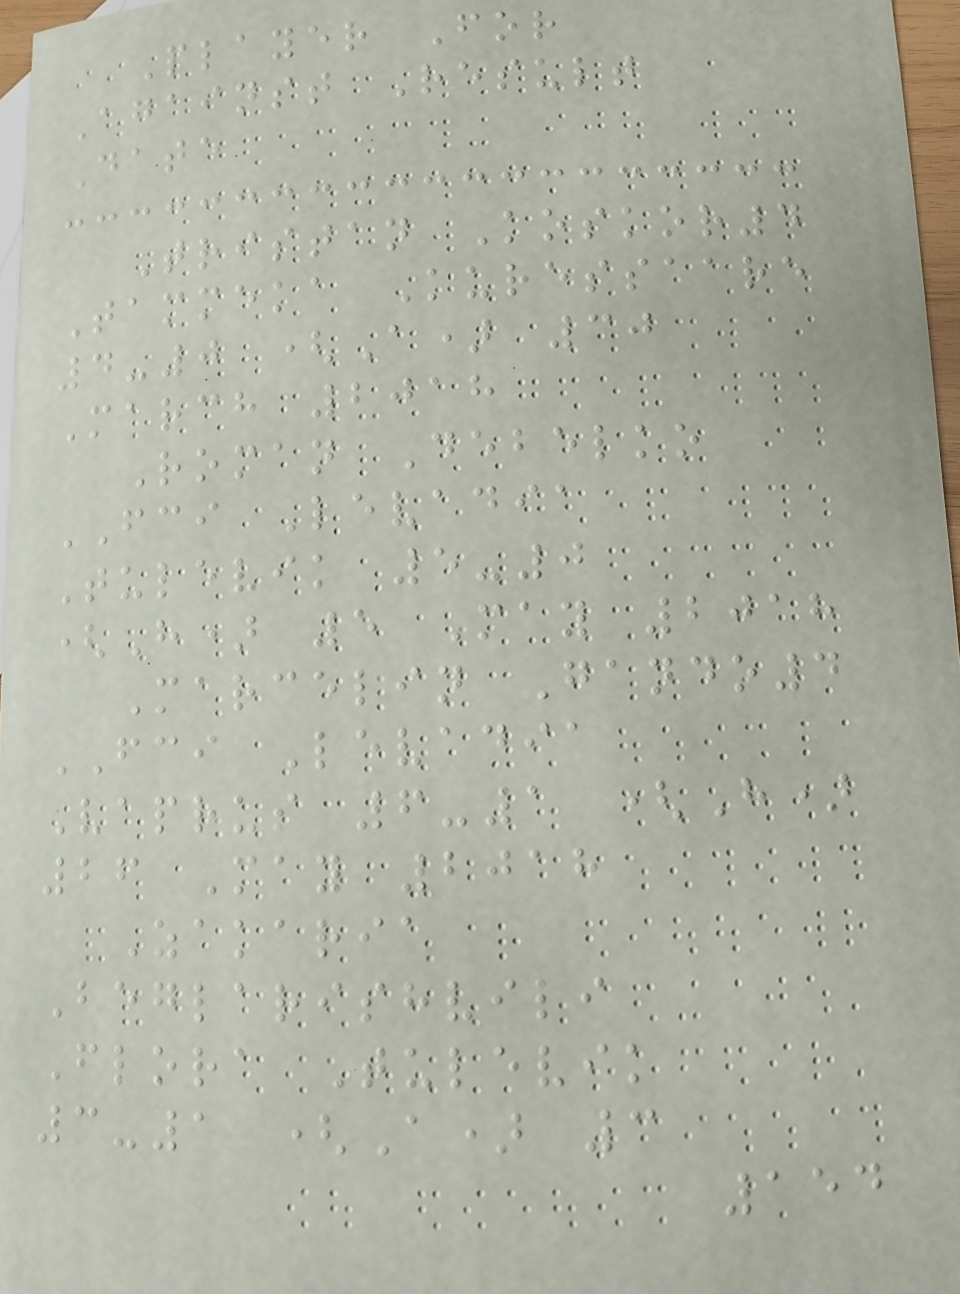Player For
Against Result
Date
Tristan Koskor4
Tammeka Kuressaare
4-0 (A) 30
March 2018
Roman Debelko
FCI Levadia
Tulevik 5-0
(H) 5 May 2018
Marcelin Gando4
FCI Levadia
Vaprus 6-1 (H)
26 May 2018
Zakaria
Beglarishvili
Flora Tulevik
3-1 (A) 3
154
